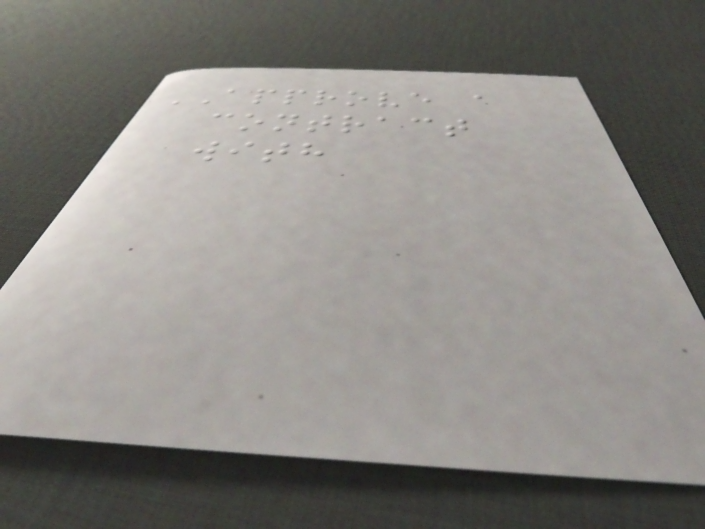APPROVE a
contract
with
